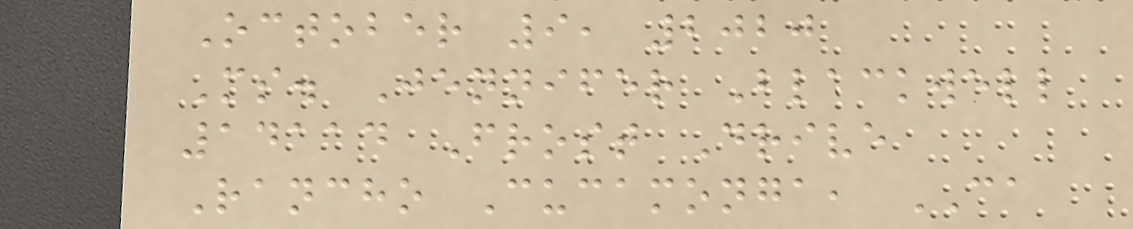October 9, 2020
Ms. Jennifer Blackwell
14114 Frost Drive
Rancho Cucamonga, CA
